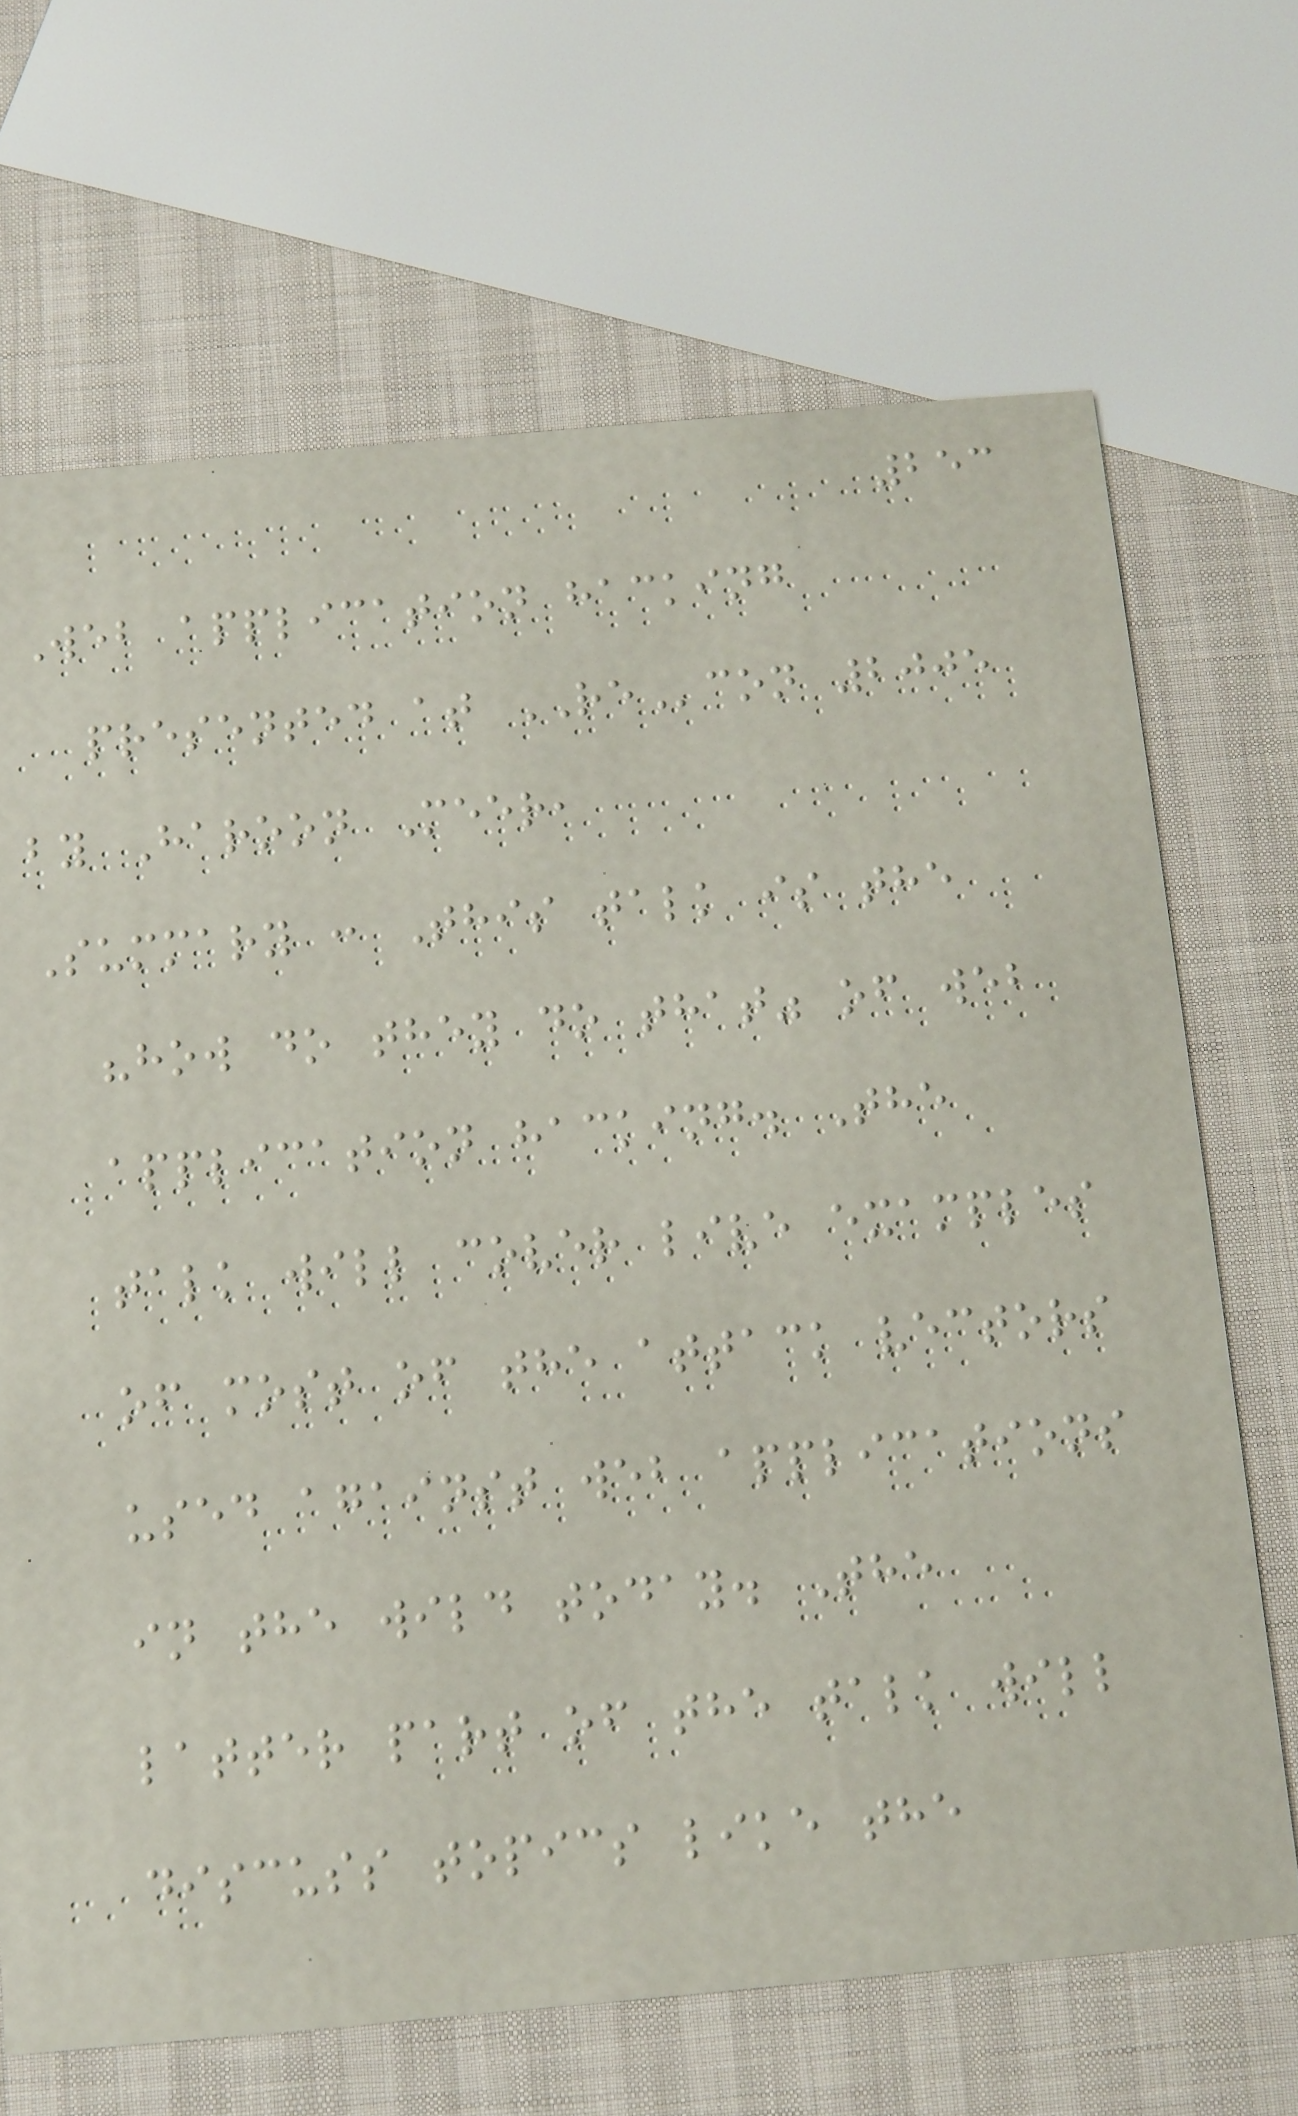253
Web application hacking
presented at REcon 2005
by Haroon Meer,
Summary : This talk is the
"how do they do that" of web
application hacking. The
talk will cover live examples
of most of the attack vectors
used against web applications
in the wild today. The
latter part of the talk will
discuss topics like the
